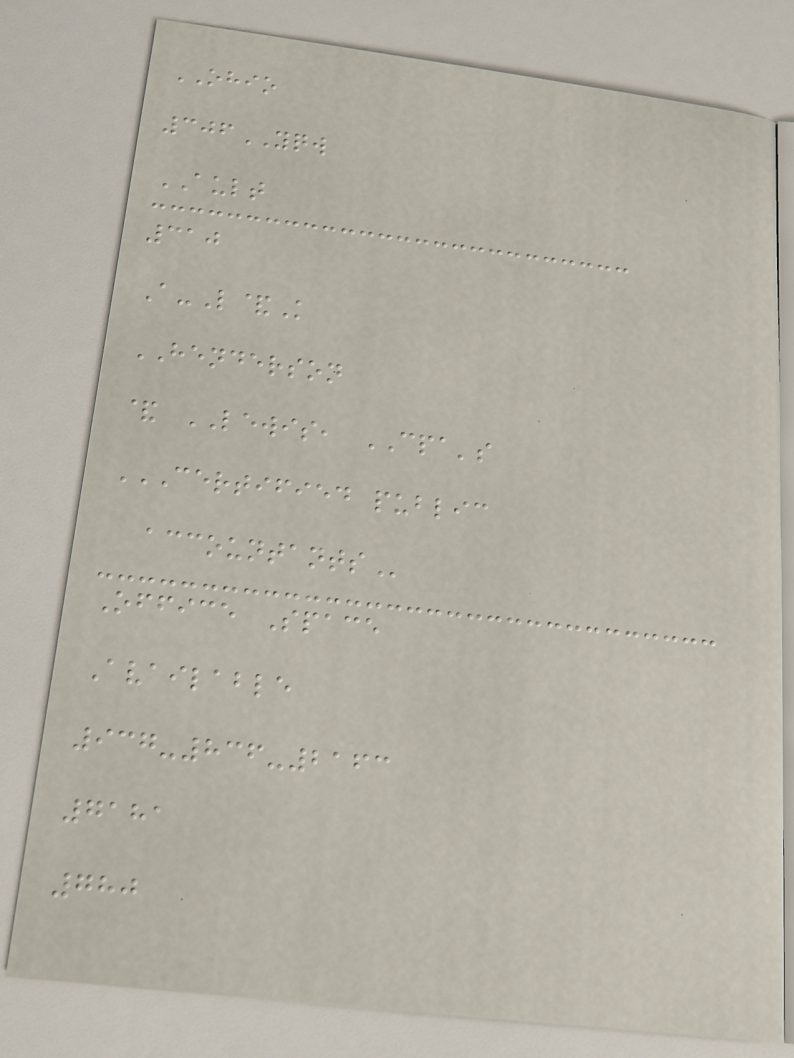OHIO
306YQW
AULT
310
A-L&K
HENDERSON
& LEWIS, CPA's
CERTIFIED PUBLIC
ACCOUNTANTS
Office Space
Available
937-836-2163
7181
780
